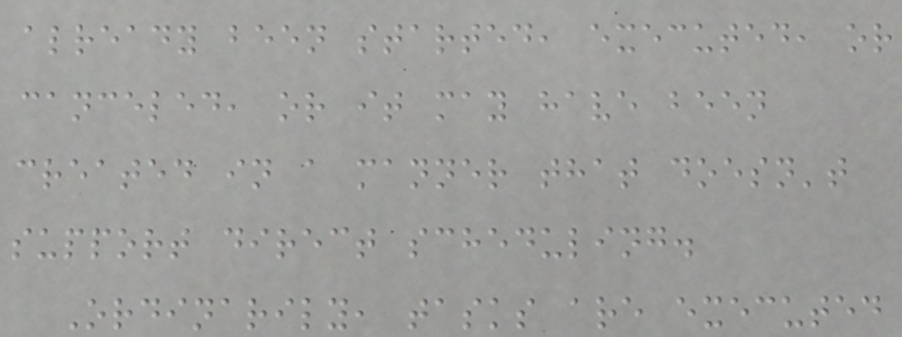already been started, executed, or
canceled, or it may have been
created in a manner that doesn't
support direct scheduling.
Ordinarily, tasks are executed
